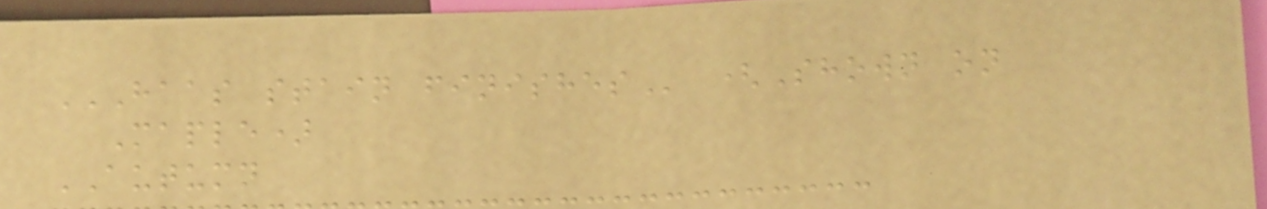HAAS STAIN FINISHES (Shown on
Maple)
AUTUMN
